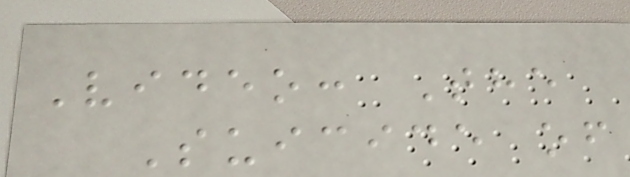Video: The
Suicide of
